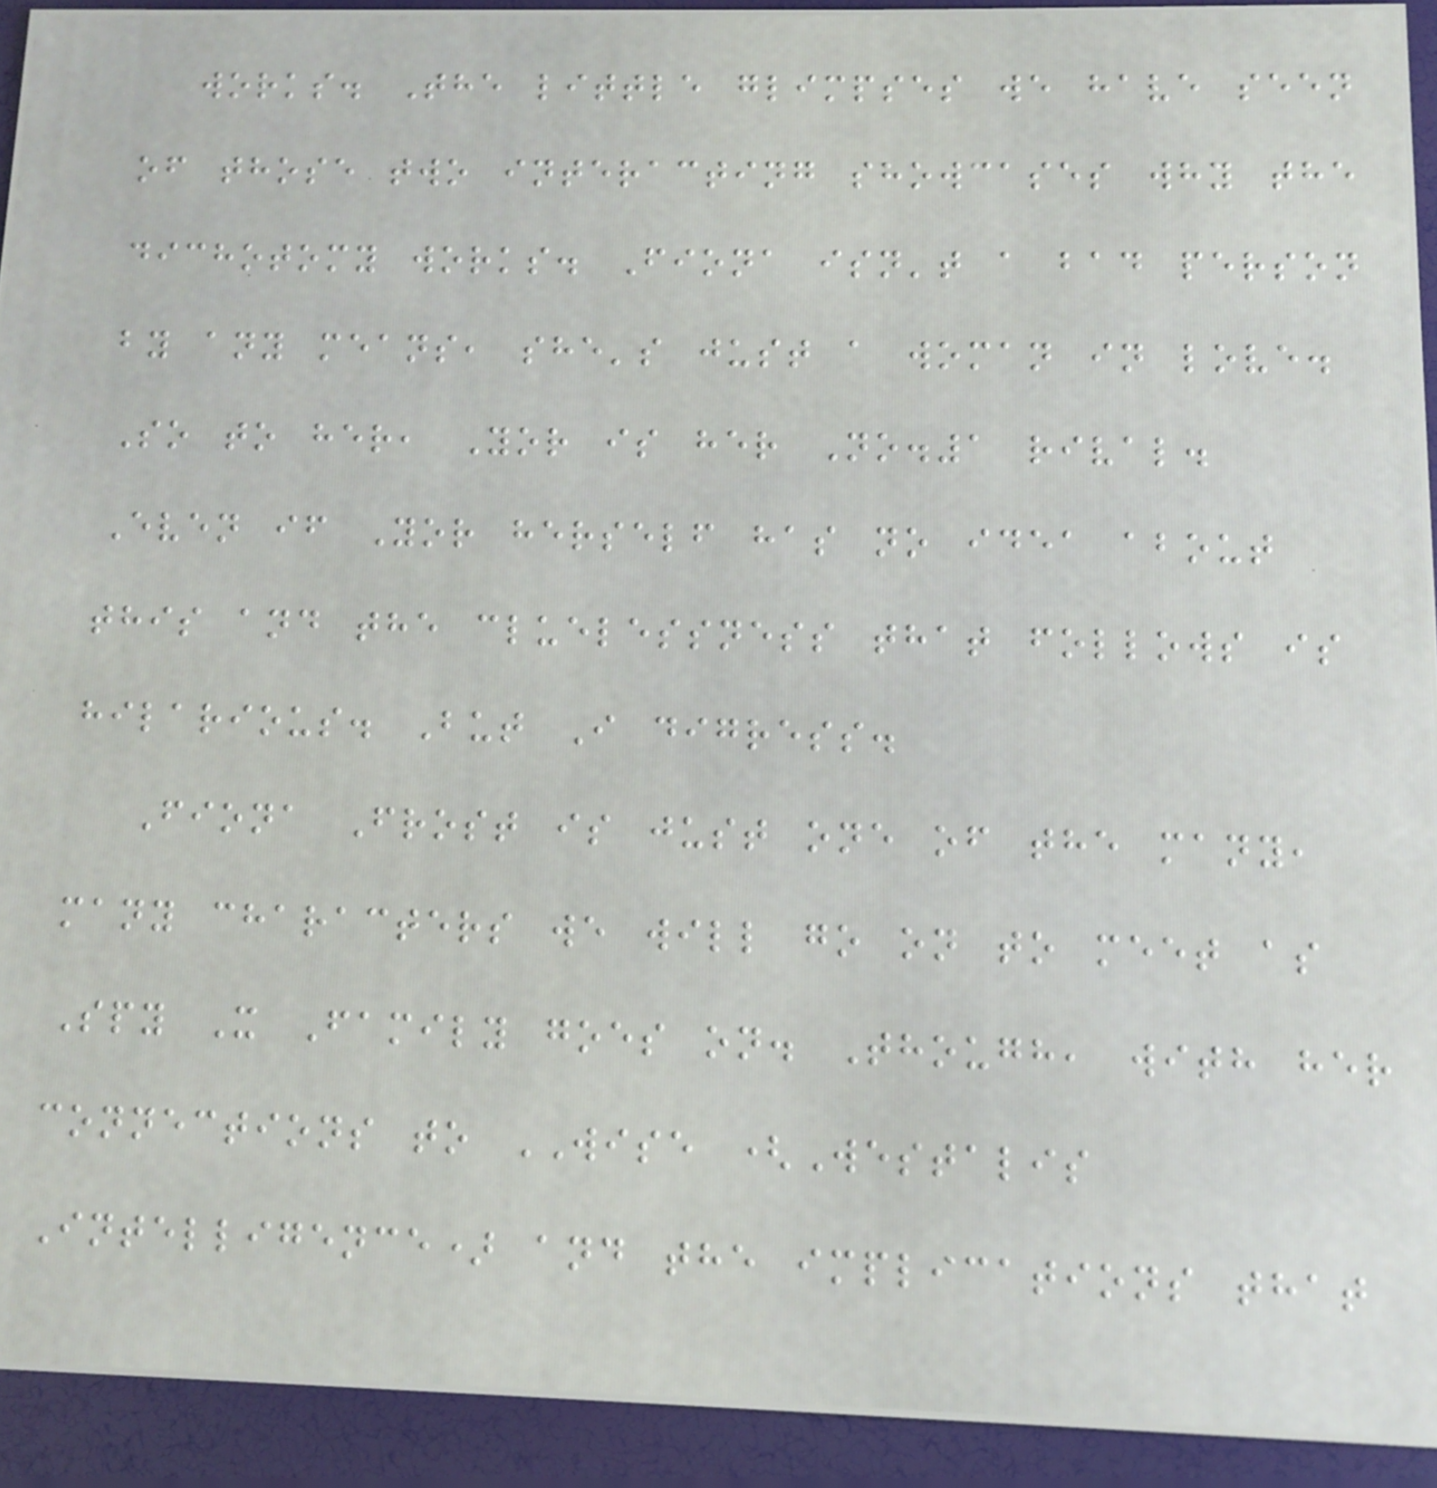works. The little glimpses we have seen
of those two interacting showcases why the
dichotomy works. Fiona isn't a bad person
by any means, she's just a woman in love.
So to her, Yor is her No.1 rival.
Even if Yor herself has no idea about
this and the cluelessness that follows is
hilarious. But I digress.
Fiona Frost is just one of the many,
many characters we will go on to meet as
Spy X Family goes on. Though, with her
connections to WISE (Westalis
Intelligence) and the implications that
